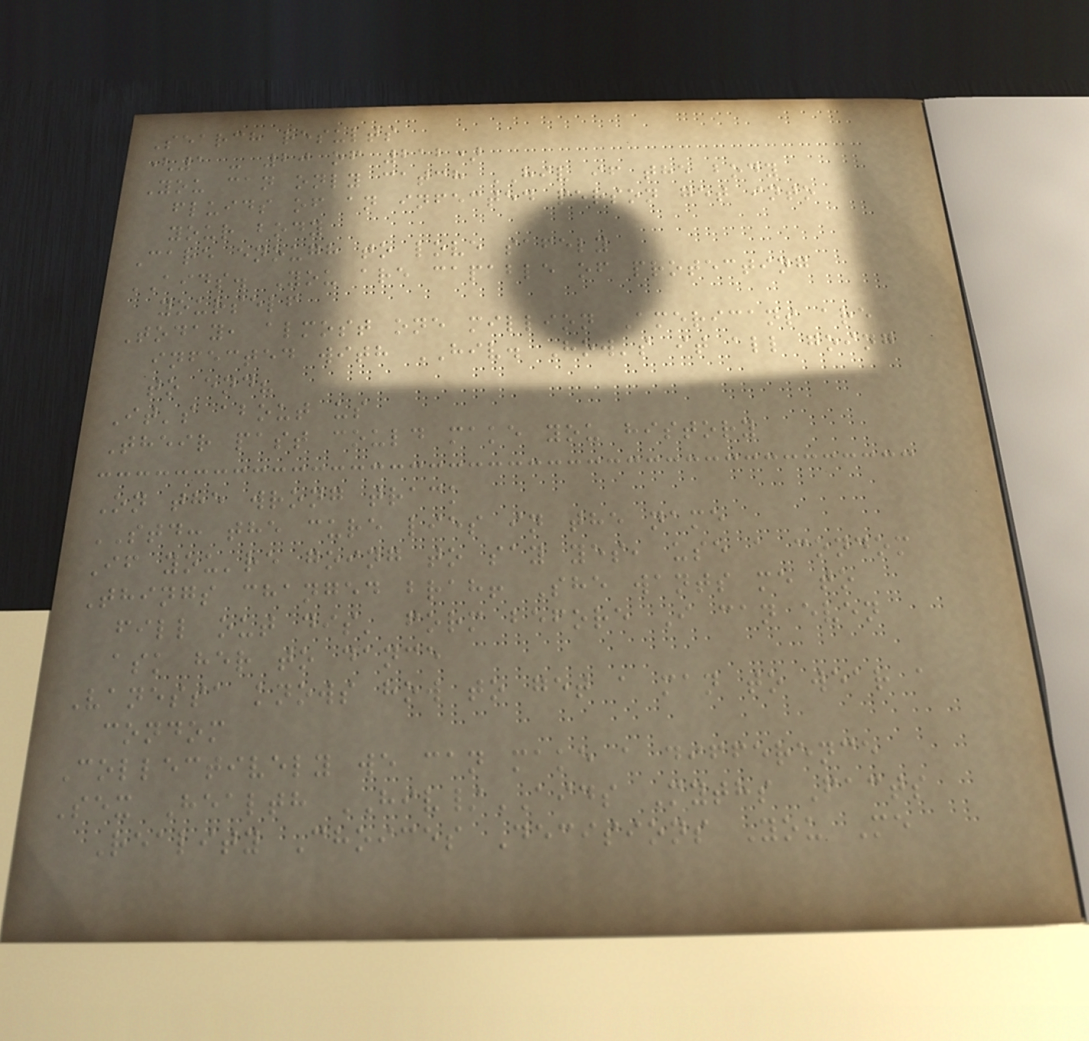Search results
(1 - 20 of 212)
You can only catch HIV if the body
fluids of an infected person get into
your body
Care enough to love safely
AIDS. You are capable of protecting
yourself
Today, almost one million Americans are
infected with HIV. How's it all going
to end?
It's about us
Their past could make you history
On the wrong track
STD: the cure lies in the name
If you're going to say yes, use a condom
Things changed brah! She wants me to
fill out dis' form before I can even
ask her to dance
Vanessa knows how to get a man to wear a
condom
Collectively we can make a difference
Sex Health HIV/AIDS Myths Facts
Reality Choices Decisions You Me
